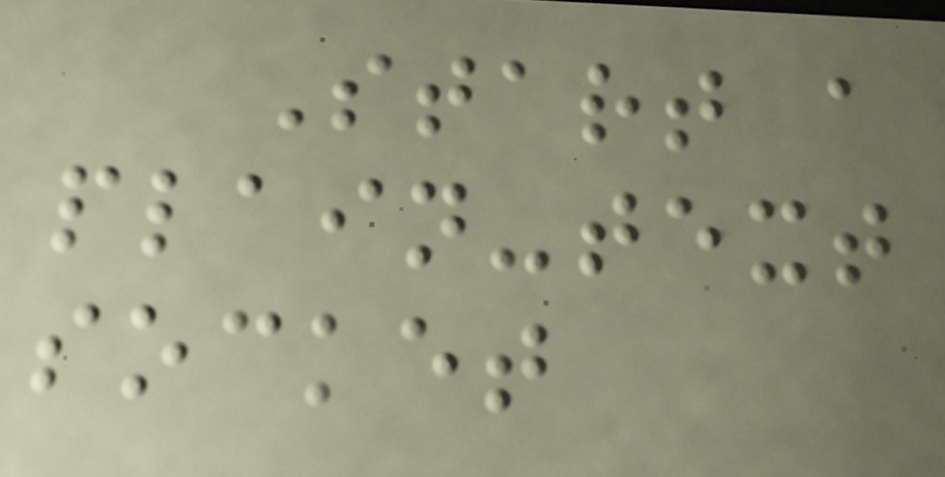Start a
plain-text
socket
